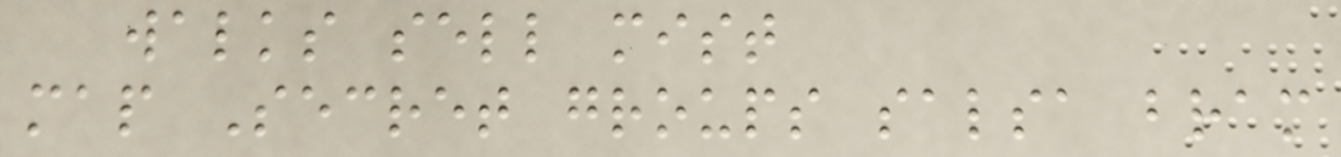walks sell mist
map Secret groups salsa bram
